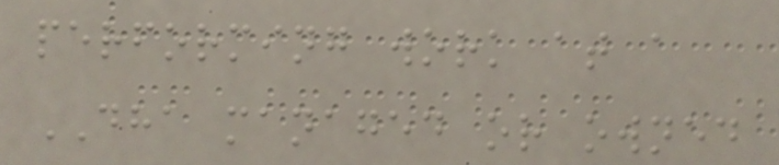performing work at a
DHA managed or owned
